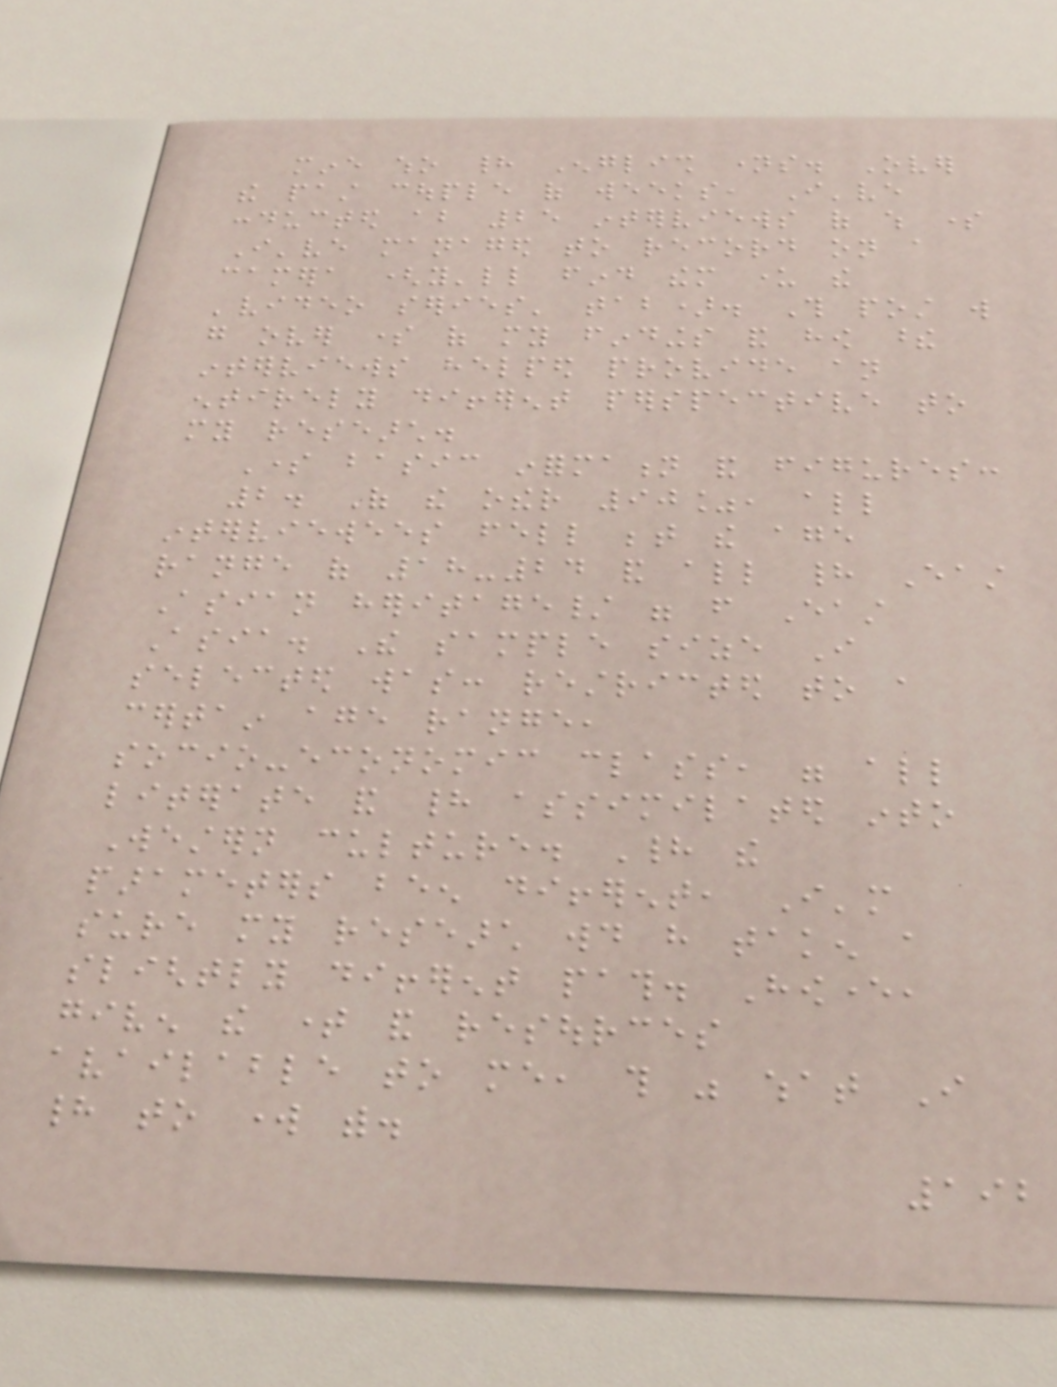mine who had English names. Over
the past couple of weeks, I've
conducted about 25 interviews of which some
I've managed to record on a
camera (you'll find them under the
'video series' tab). This post will
go over some of my findings and how these
interviews helped provide an
entirely different perspective to
my research.
Some basic information and figures:
2. Of the other 90%, all
interviewees fell between the age
range of 18-24 and all had East
Asian heritage/ were from East
Asia. The sample size I
selected was: restricted to a
certain age range,
socio-economic class, were all
literate and had assimilated into
Western culture. Had the
parameters been different, I'm
sure my research would have taken a
slightly different path. However,
given the time and resources
available to me, this was what I
had to work with.
192
